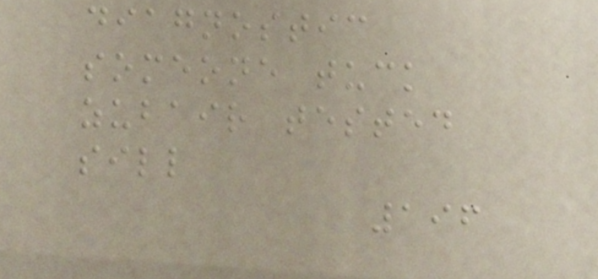diagnostic
someone tuck
zubair tested
sill
196
